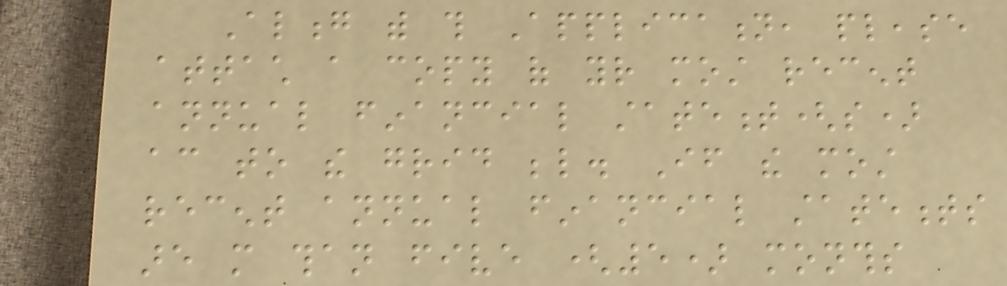Along with this Application, please
attach a copy of your most recent
annual financial statement(s)
according to the grid below. If the most
recent annual financial statements
are more than five (5) months
